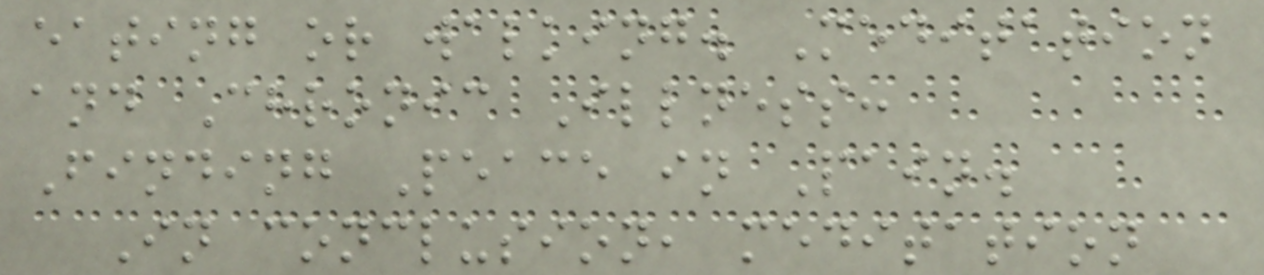eating or walking. Meditation
and Chronic Illness:
Finding Peace in Pain.
In conclusion, meditation
